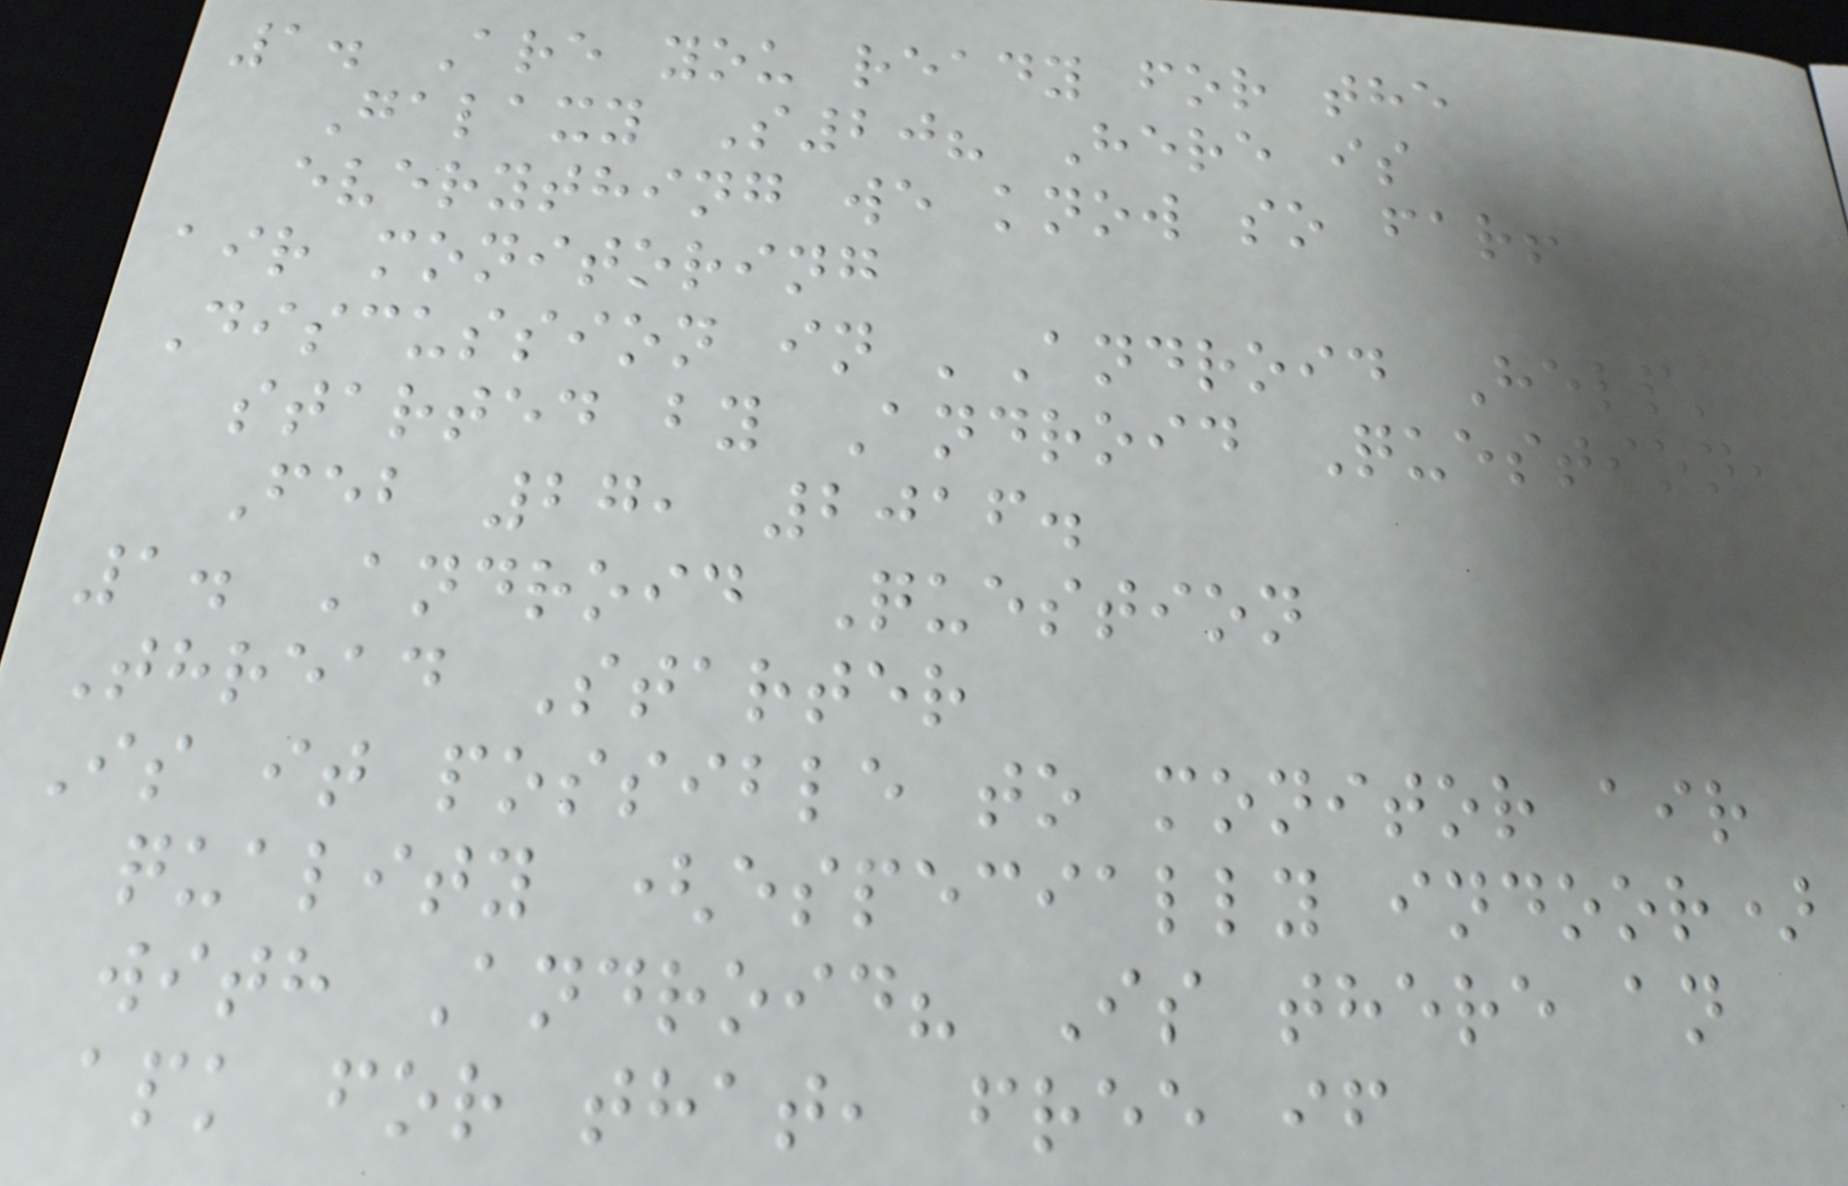1. Are you ready for the
Galaxy S20? Here is
everything we know so far!
air monitoring
Discussion in 'Android Help'
started by Android Question,
Feb 27, 2016.
1. Android Question
Thread Starter
Is it possible to monitor air
quality (especially indoor)
with Android? Is there an
apk for that, free if
